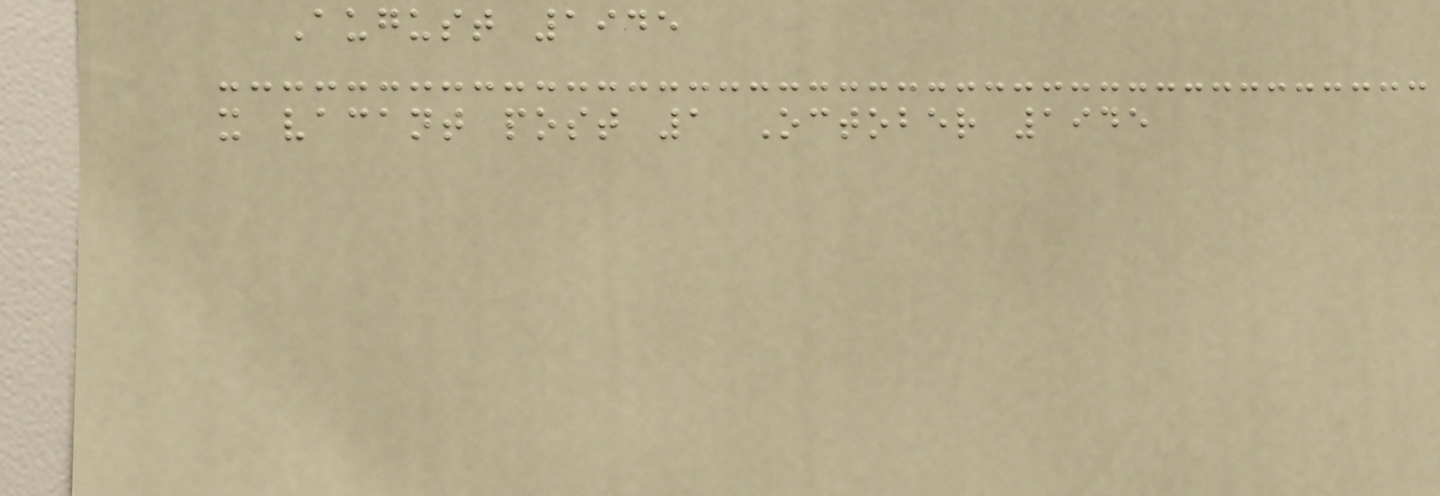August 1945
x vacant post 1 October 1945
